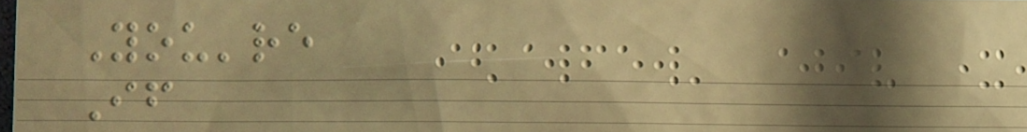You're
If
